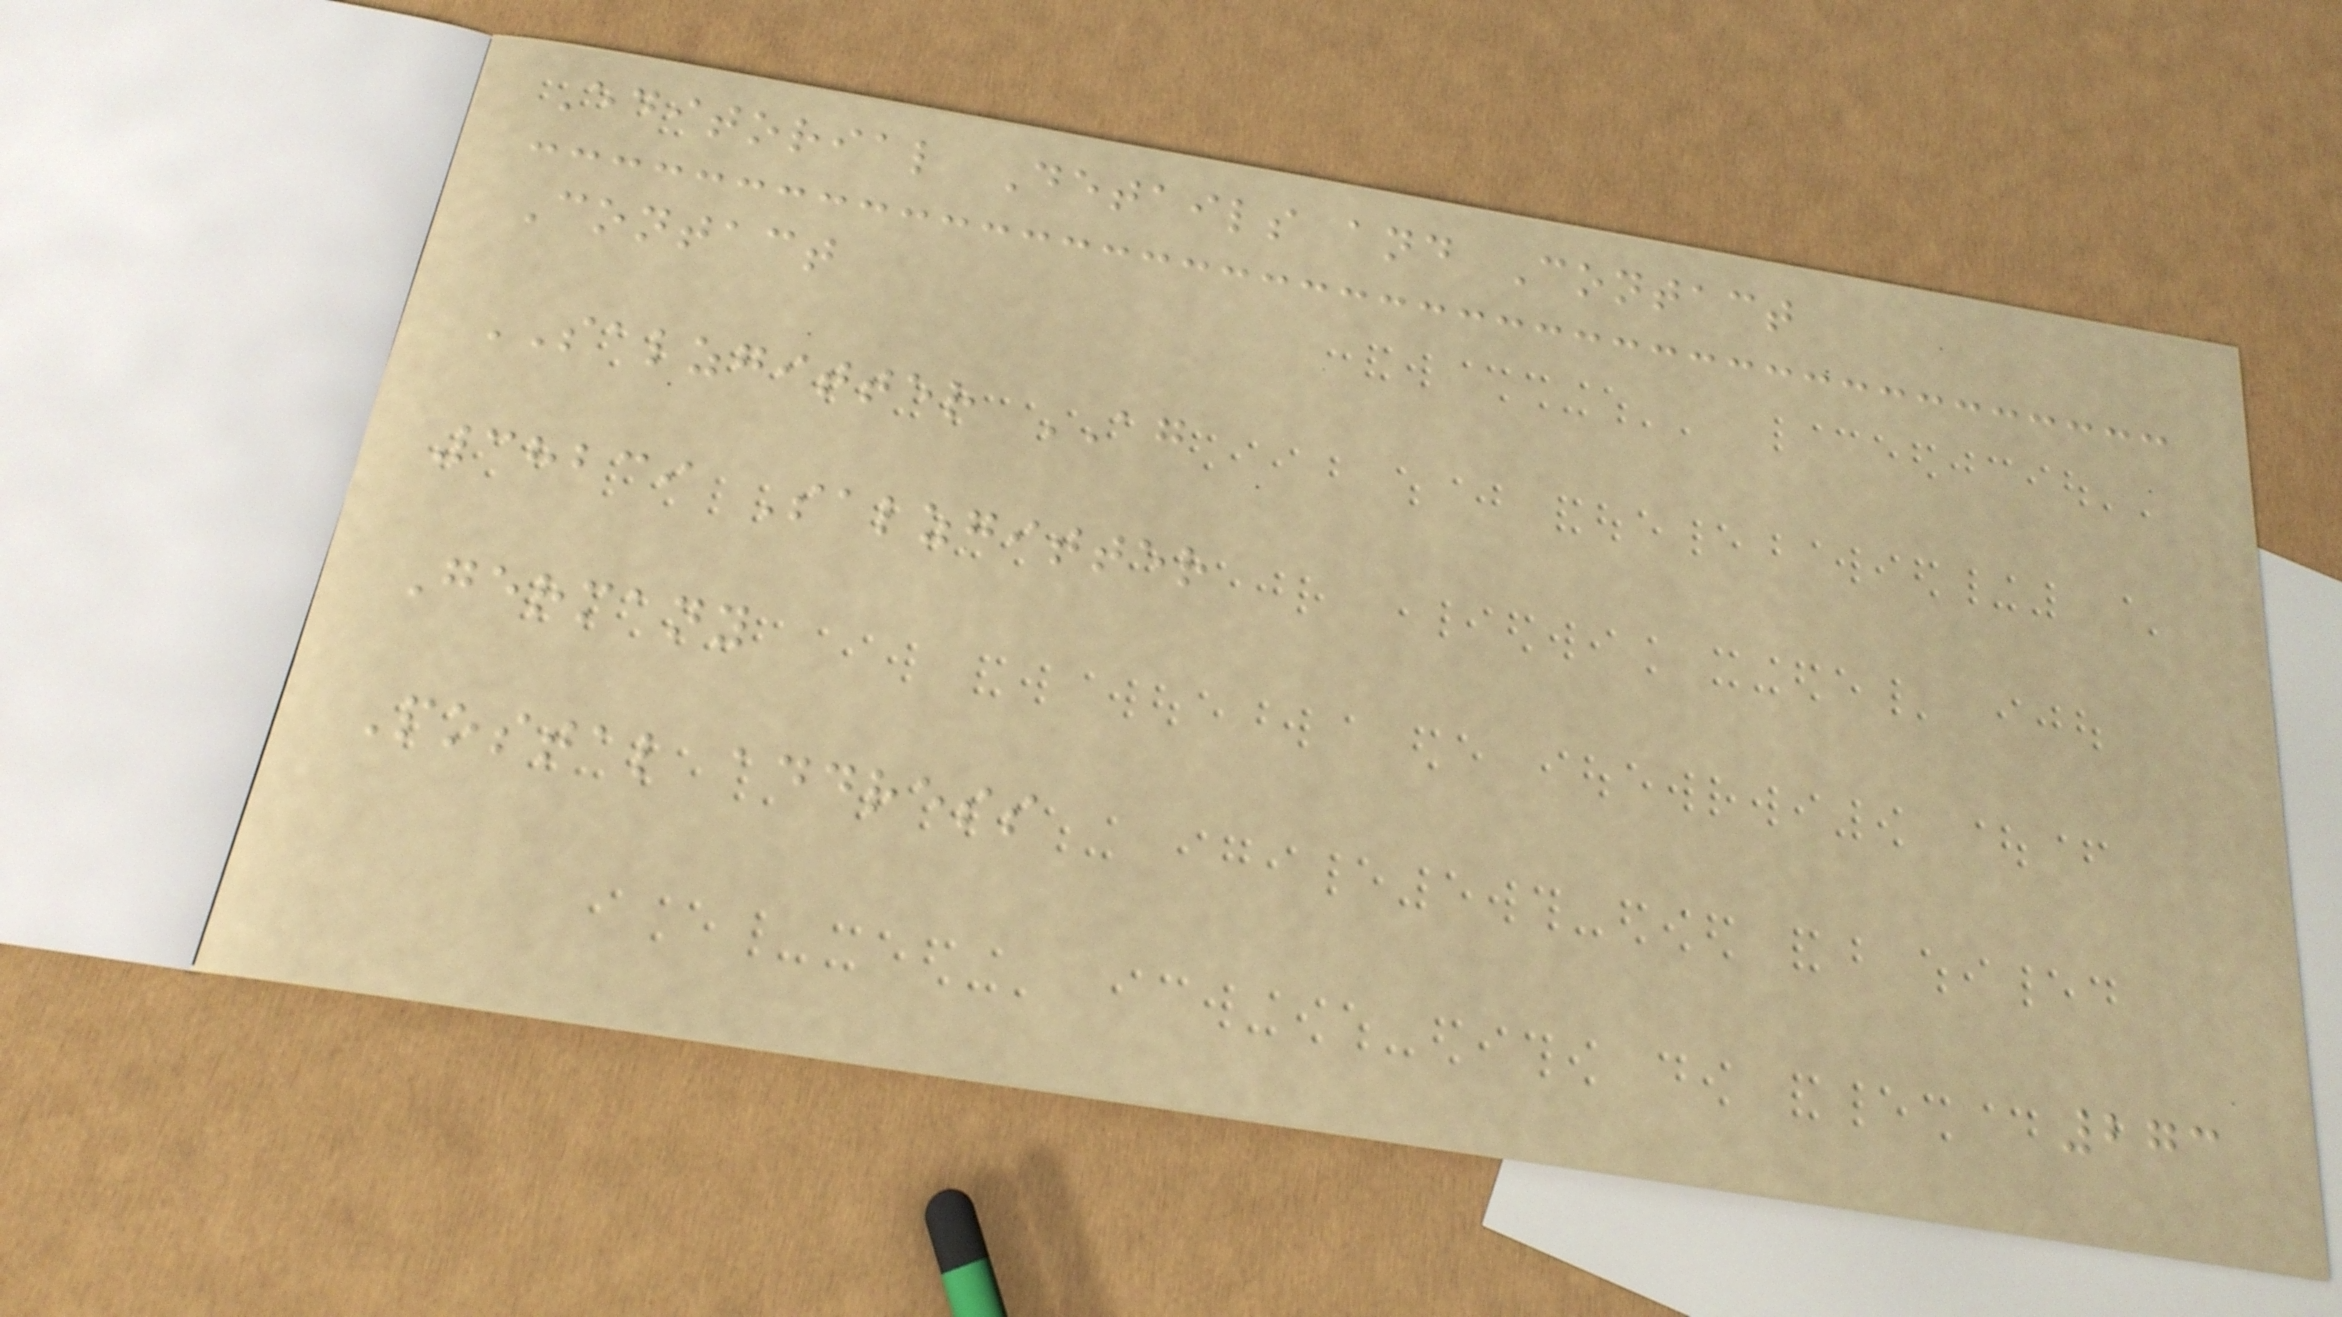Editorial Details and Contact
Contact
SALZGITTER AG
38239 Salzgitter
Germany
Postal address
273
